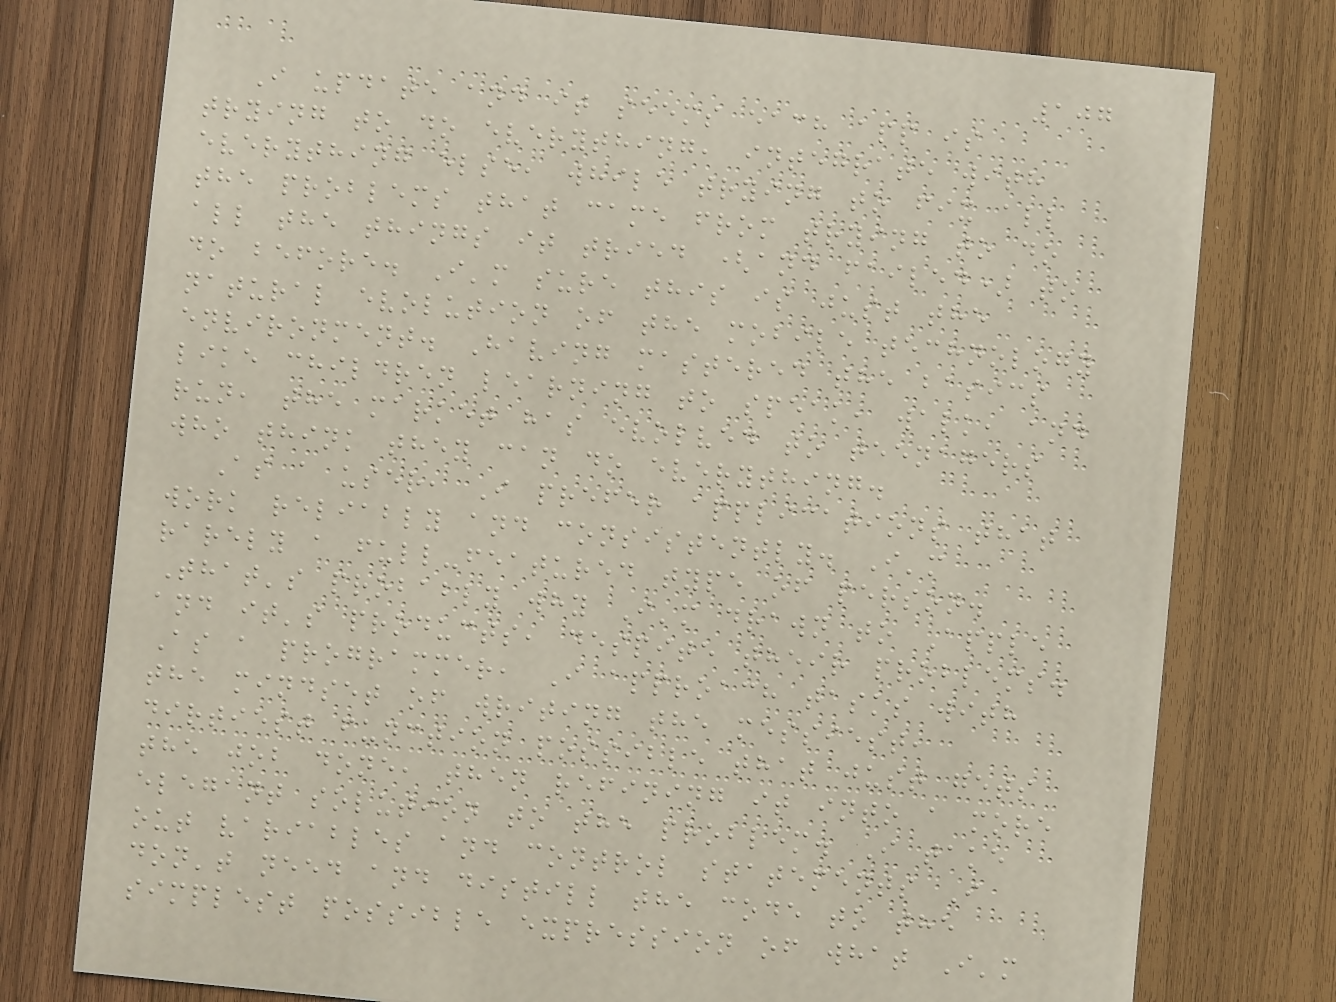107
I update and it seems each app is
trying to do everything, integrate with
everything else, while trying to fix all
the problems that came from trying to do
all the things it tried (and failed) to
do before. I'm sure this is just the
natural evolution of the mobile technology
environment. Having mastered the basics
like children learning to speak, walk, and
run, the market has evolved to teenagers
who think they can do everything.
As a user, I prefer applications that
work reliably and consistently. I'm
rarely a full-featured type of person.
That's probably why I'm drawn to Apple
and it's products, despite their problems.
As a programmer, I approach tasks with
the mindset of writing the messiest,
dirtiest function possible that just gets
the job done, then refining it into a more
elegant solution to the problem. I take
out variables and control statements I
don't need and distill the code to the
simplest possible expression of what I'm
